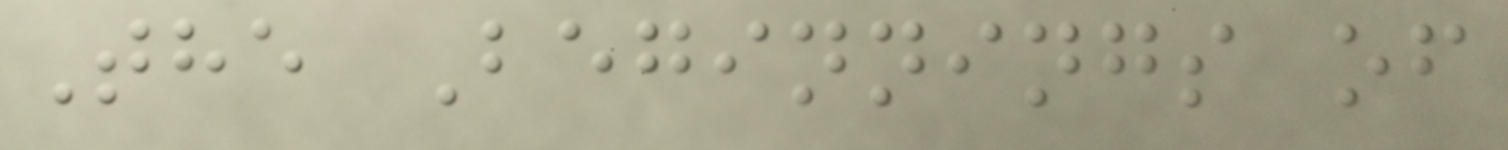The Beginnings of
